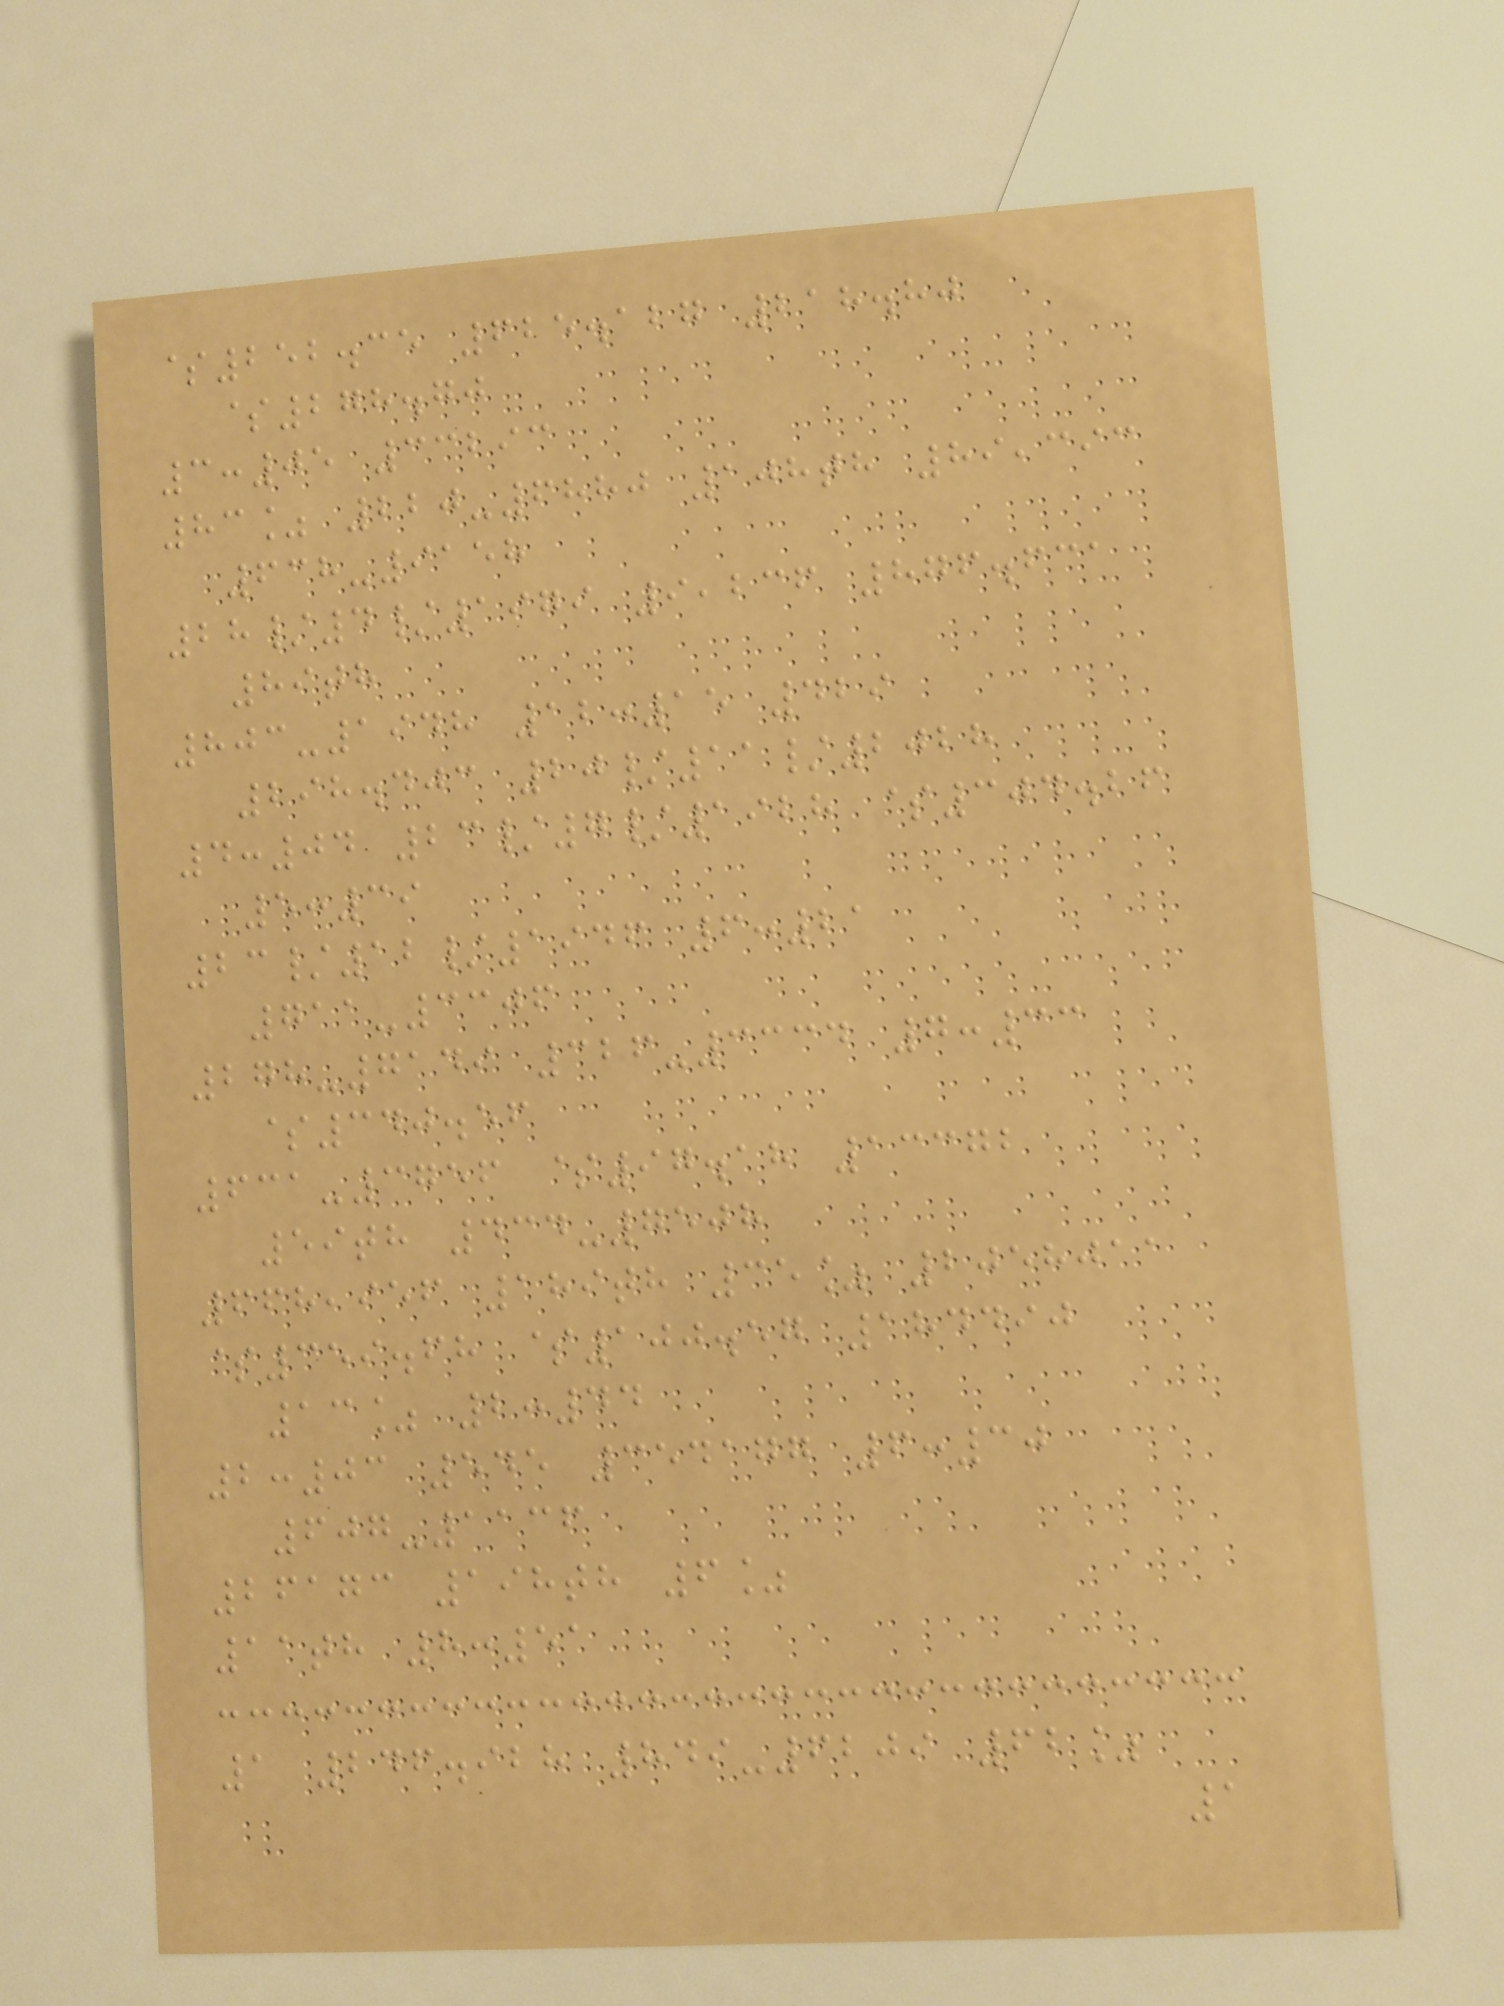$252.35 625.127 218.80
$278.70
3:05 33293
83% 220-6880 108th 89,393
638-9158
28/4/1979 9,236 876.631
89th
803-1948 12:15 429
298.403 20/11/2028
4:04 23/7/1928 $304.26
5:39
23/12/1946 6:21
711-3306
278-7149 326-3334 7:33
$340.56
631-3756 $97.18 13372
59th 434-7508
668,956 189th 35% 2058011
$359.68 $100.57 184490
13% 2:44
2:03 545 354177 6:30
607-1136
26173 198th 6%
11th 8:51
1 246.928 849-6209 62%
1
